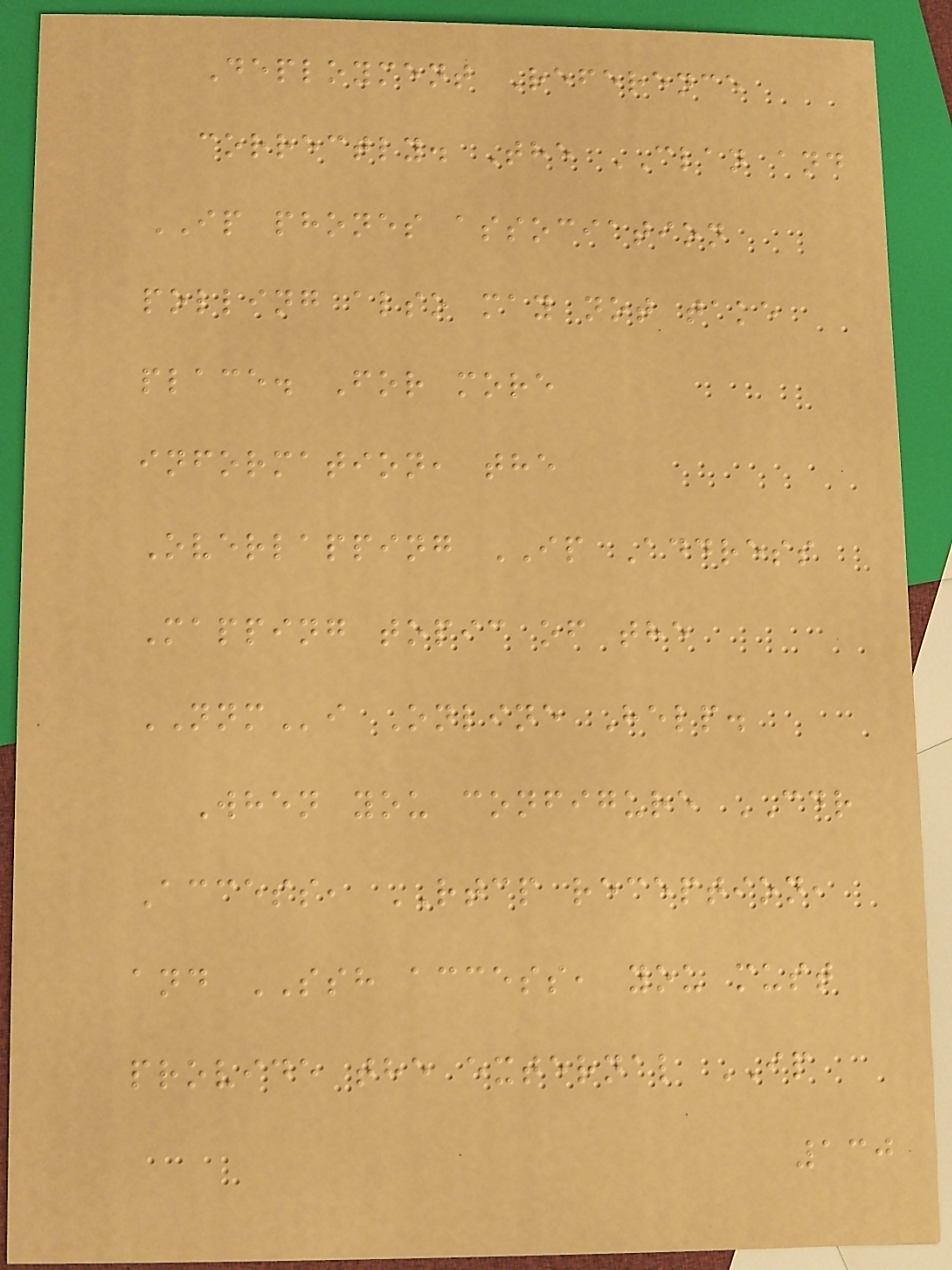Deployment Reference
correctly. The CLAN and
IP phones association
polling also may not take
place. For more
information, the
Overlapping IP Address
Mapping topic of the
NNMi Online Help.
When you configure CDR
Access, RTCP reception,
and SSH access, you must
provide the external IP
130
